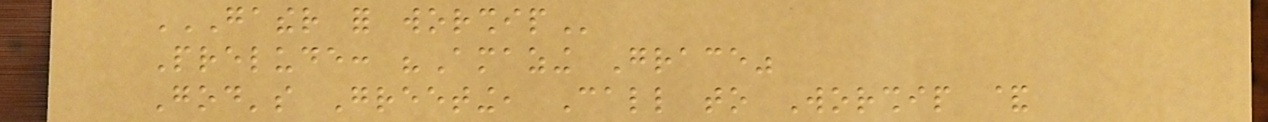GATHER FOR WORSHIP
Prelude: "Amazing Grace"
God's Greeting, Call to Worship &
